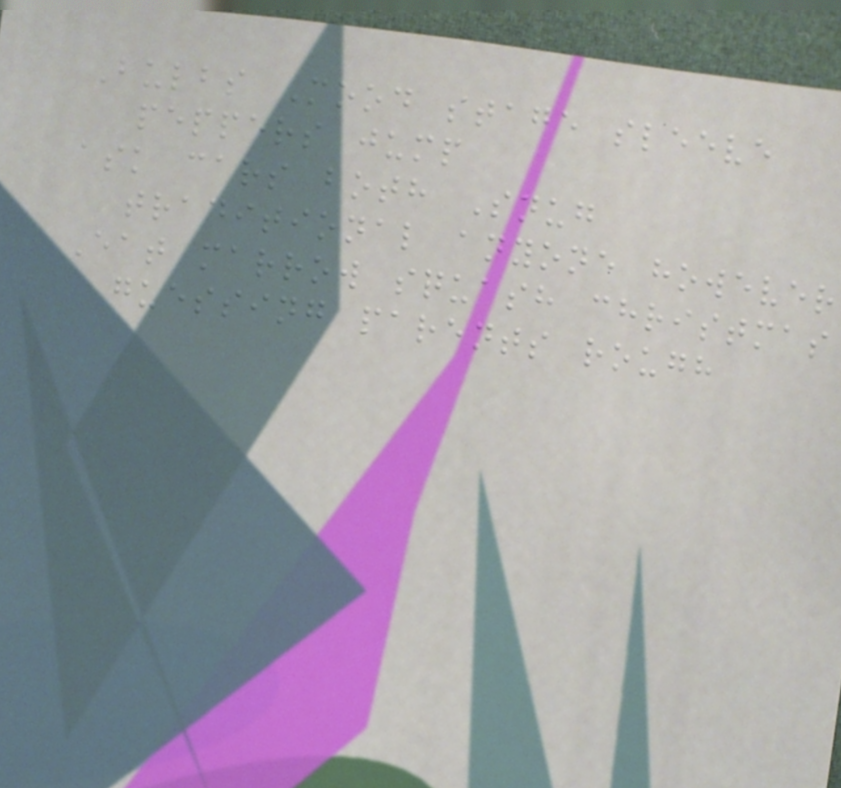Bulbs Mood stage sleeve
peppers jump
ask cars both Snug
traditional anyone however
Eat marrow squash christmas
guessing parents rough
